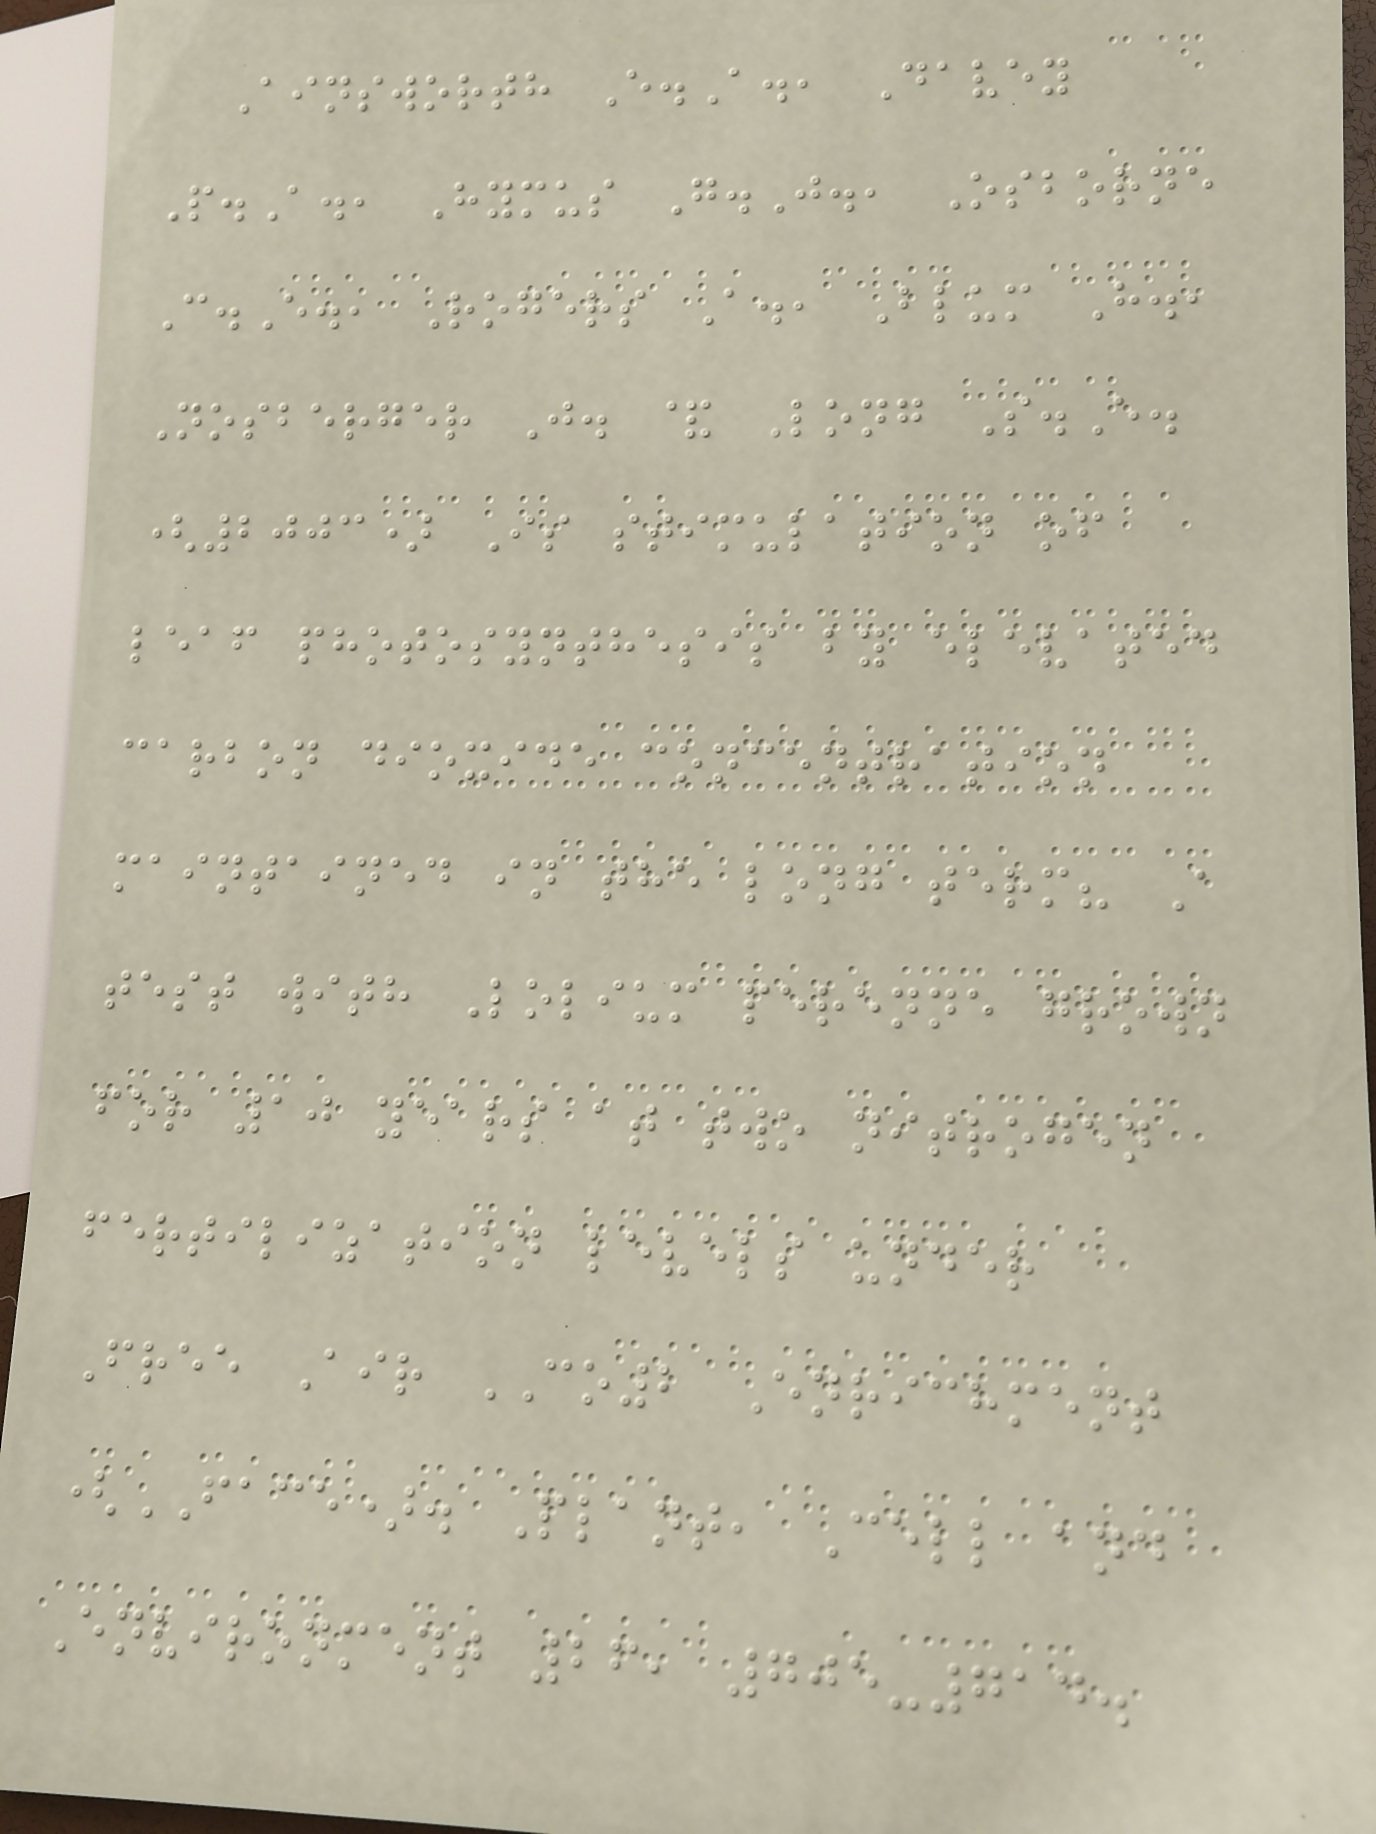Ainsworth E.A., Davey
P.A., Hymus G.J., Osborne
C.E., Rogers A., Blum H.,
Nosberger J. & Long S.E.
(2003) Is stimulation of
leaf photosynthesis by elevated
carbon dioxide concentration
maintained in the long term? A
test with Lolium perenne grown
for 10 years at two nitrogen
fertilization levels under
Free Air CO2 Enrichment
(FACE). Plant, Cell and
Environment 26, 705-714.
